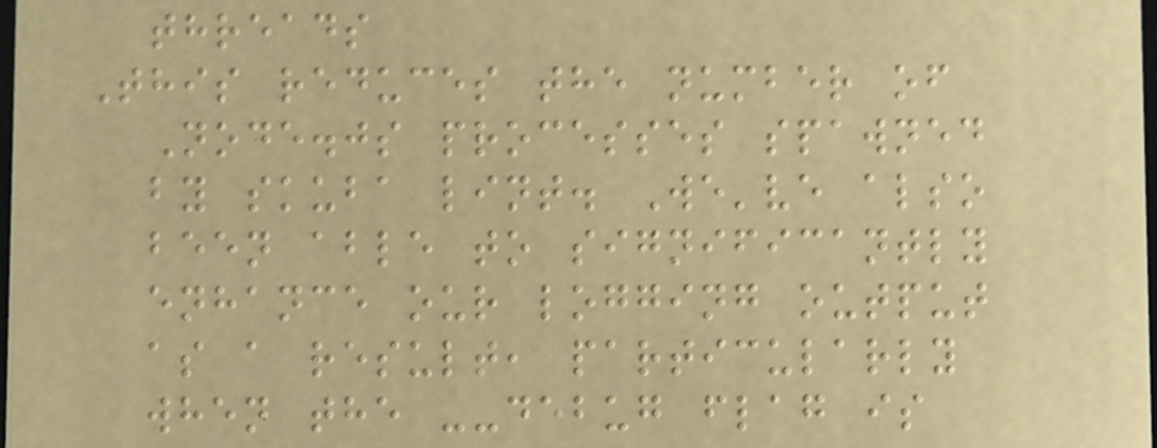threads
This reduces the number of
Node.js processes spawned
by skuba lint. We've also
been able to significantly
enhance our logging output
as a result, particularly
when the --debug flag is
